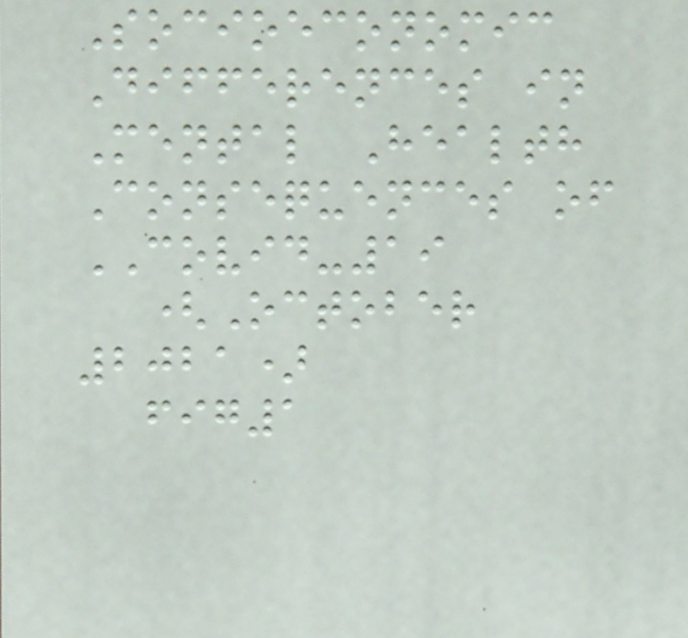Socioeconomic
Differences in
Mental Health
Consequences of
COVID-19
(October
2021)
fig1
